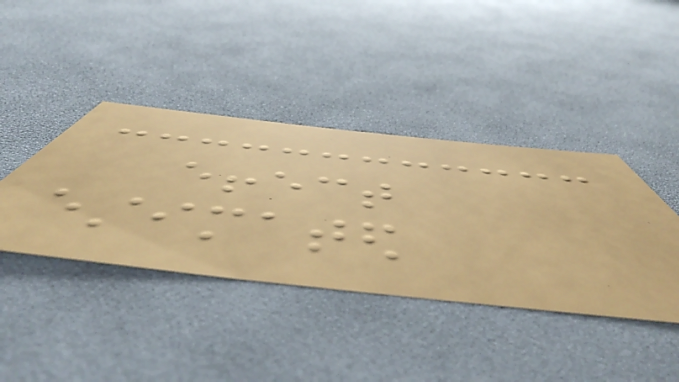effect
estimated
